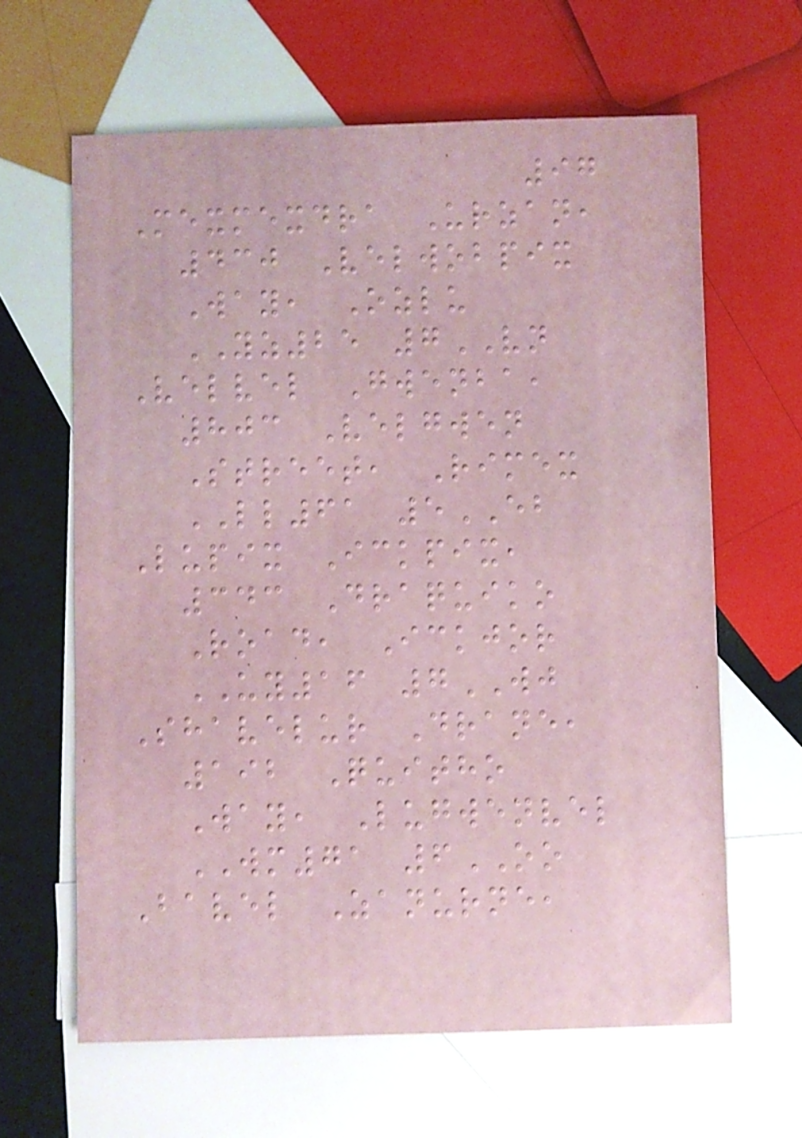97
Mexmexdra Urzan,
430 Velwobpix
Way, Ozlu
YZ25 7VN
Velvel Gwenba,
803 Velgwen
Street, Rimex
LL61 5EB
Lupix Ickpix,
343 Draquiko
Road, Ickjor
UY16 7WJ
Shavelur Drane,
192 Quitho
Way, Lugwenvel
WM71 6OO
Bavel Zanurne,
